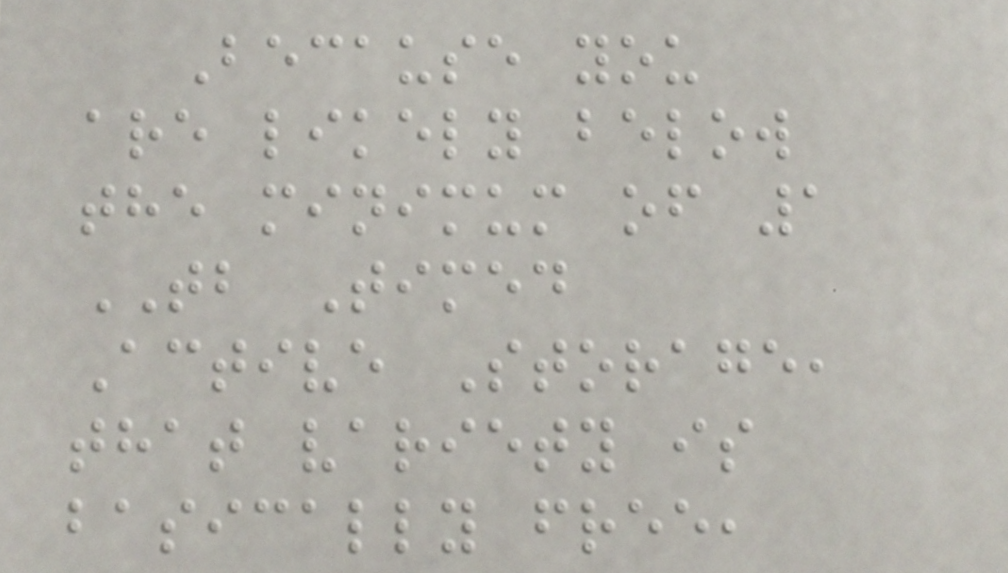Because you
are likely below
the minimum of 1
TB Timed
Active Storage,
that variety is
basically free,
